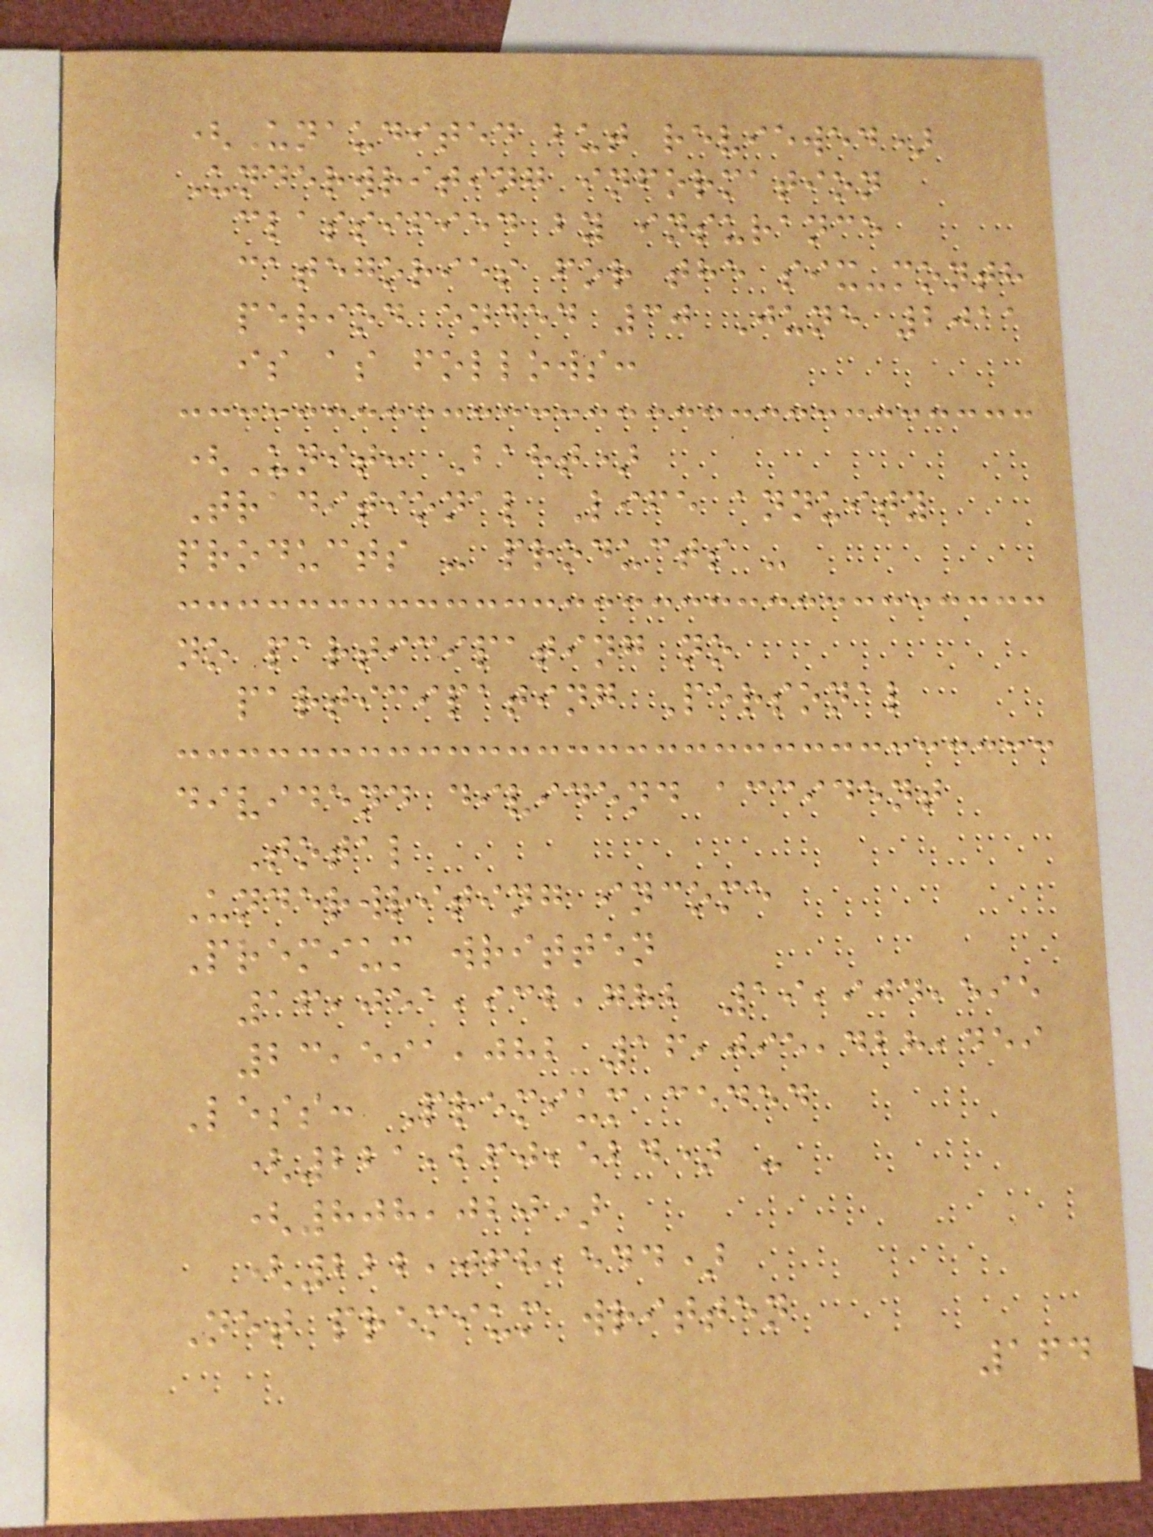(Unaudited but reviewed)
Underwriting information
classified by insurance
categories for the six-month
period ended 30 June 2011
is as follows:
(Unit: Baht)
Traditional Life annuity
products - products -
no participating no
participating Personal
dividend dividend accident
Total
Underwriting income
Premium written
16,051,932,782 19,904,595
23,591,082 16,095,428,459
Less: Premium ceded
(221,260,524) -
(808,020)
(222,068,544)
Net premium written
164
